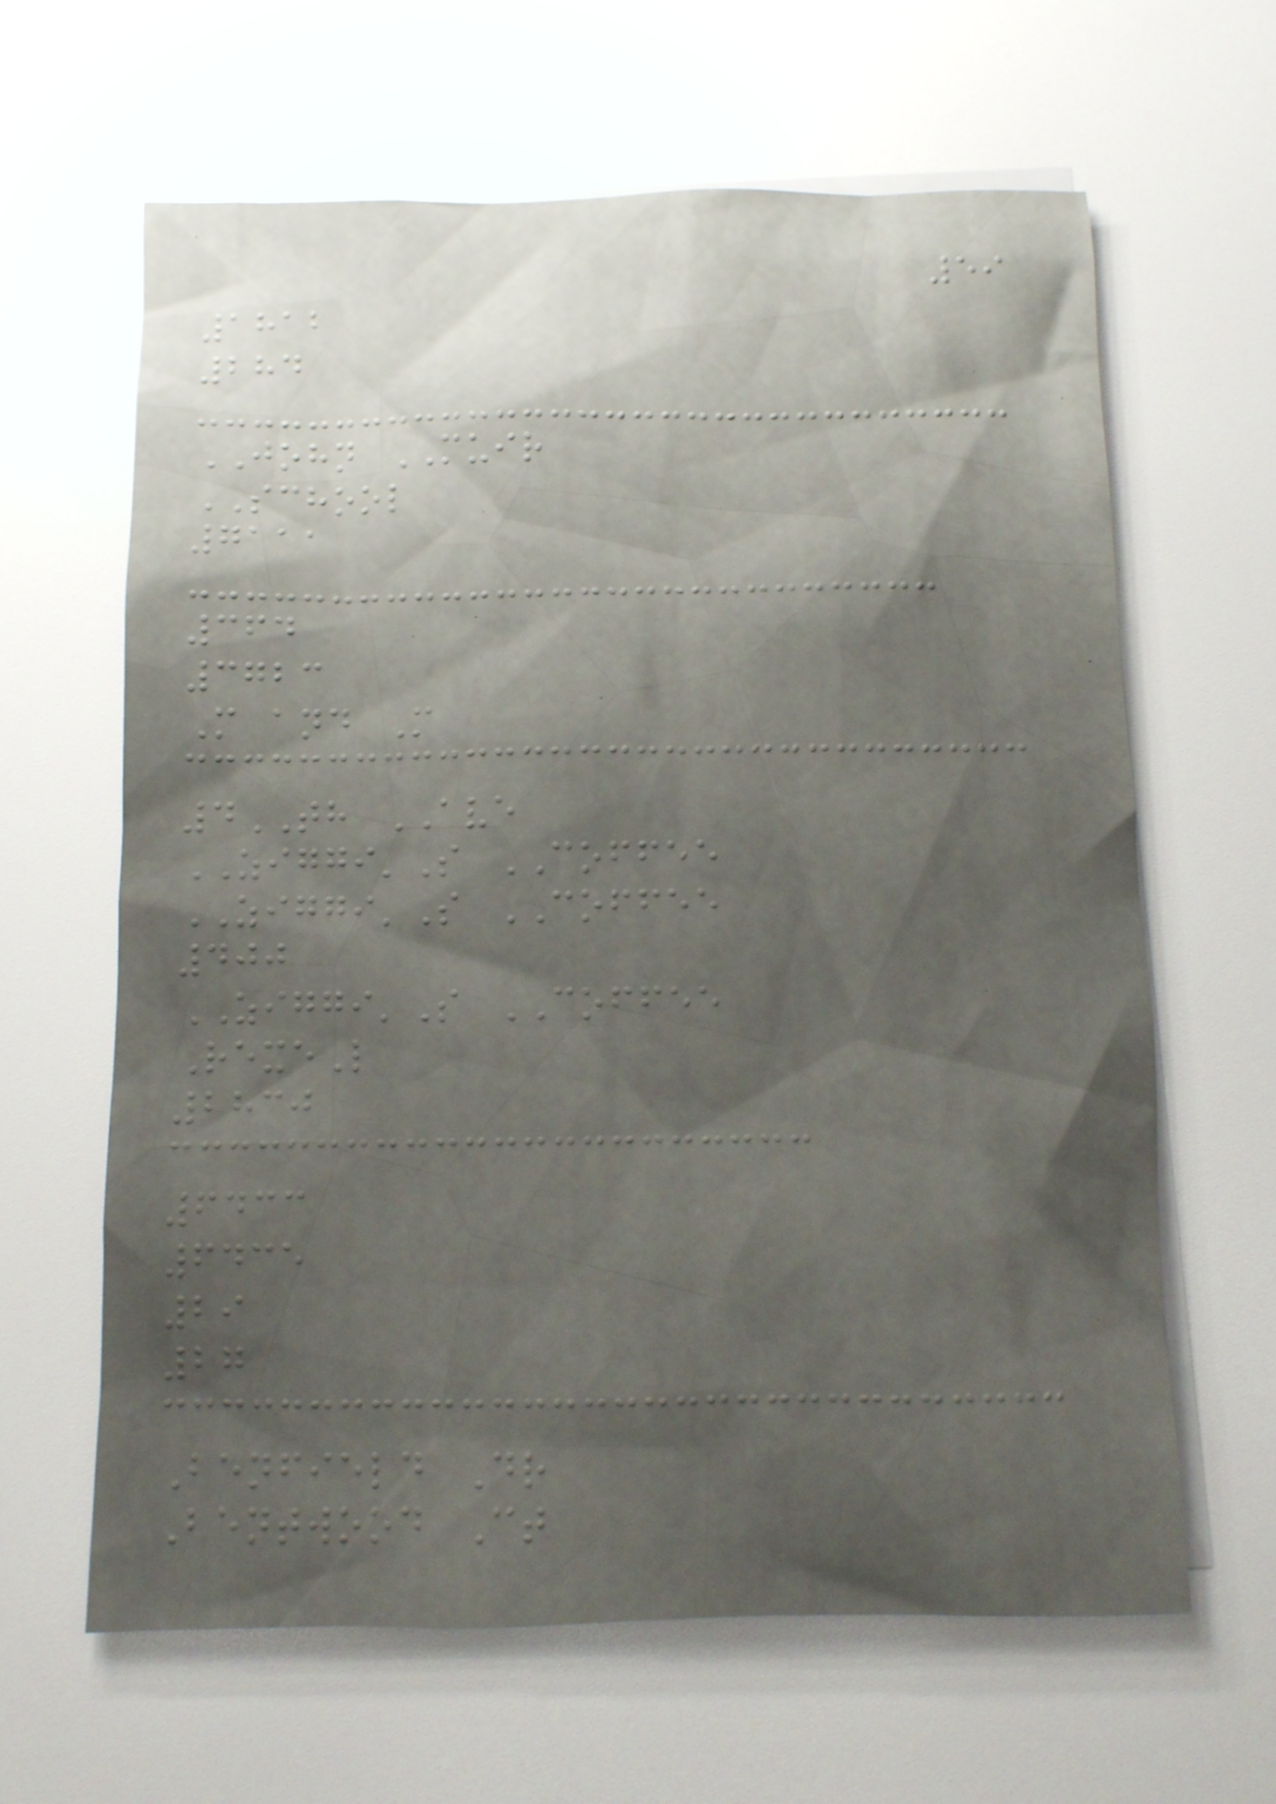59
1812
284
JOHN MUIR
SCHOOL
7111
364
3723
M and M
4TH AVE
ZIGGI'S COFFEE
ZIGGI'S COFFEE
400
ZIGGI'S COFFEE
RexeL
2830
6433
6435
29
27
Benfield Dr
Bentwood Ct
